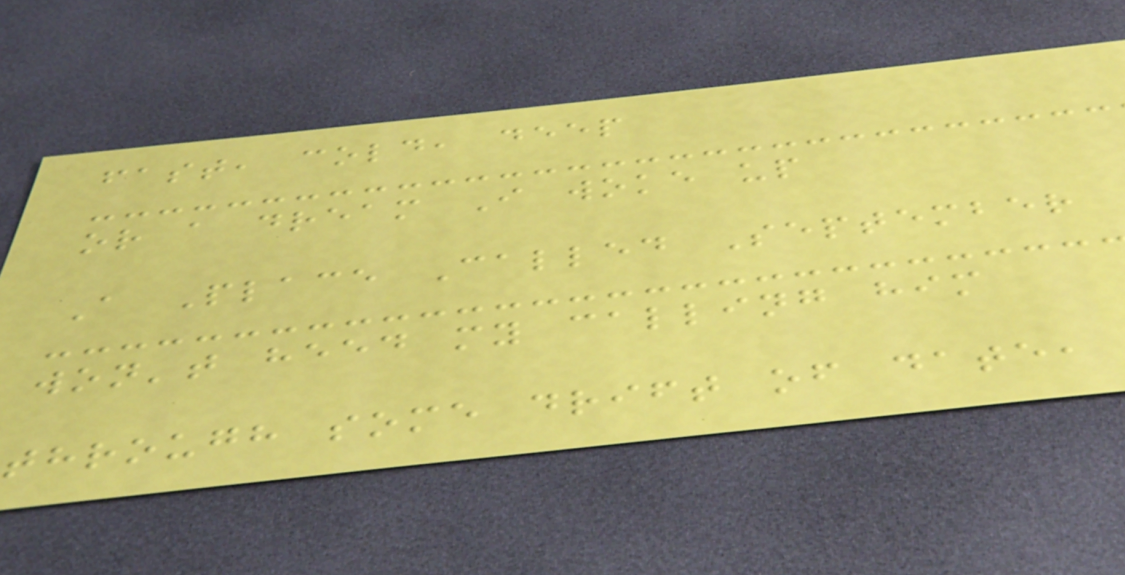fast, cold, deep
or a dream I woke up
A Place Called September
won't heed my calling him
through some drift of date,
